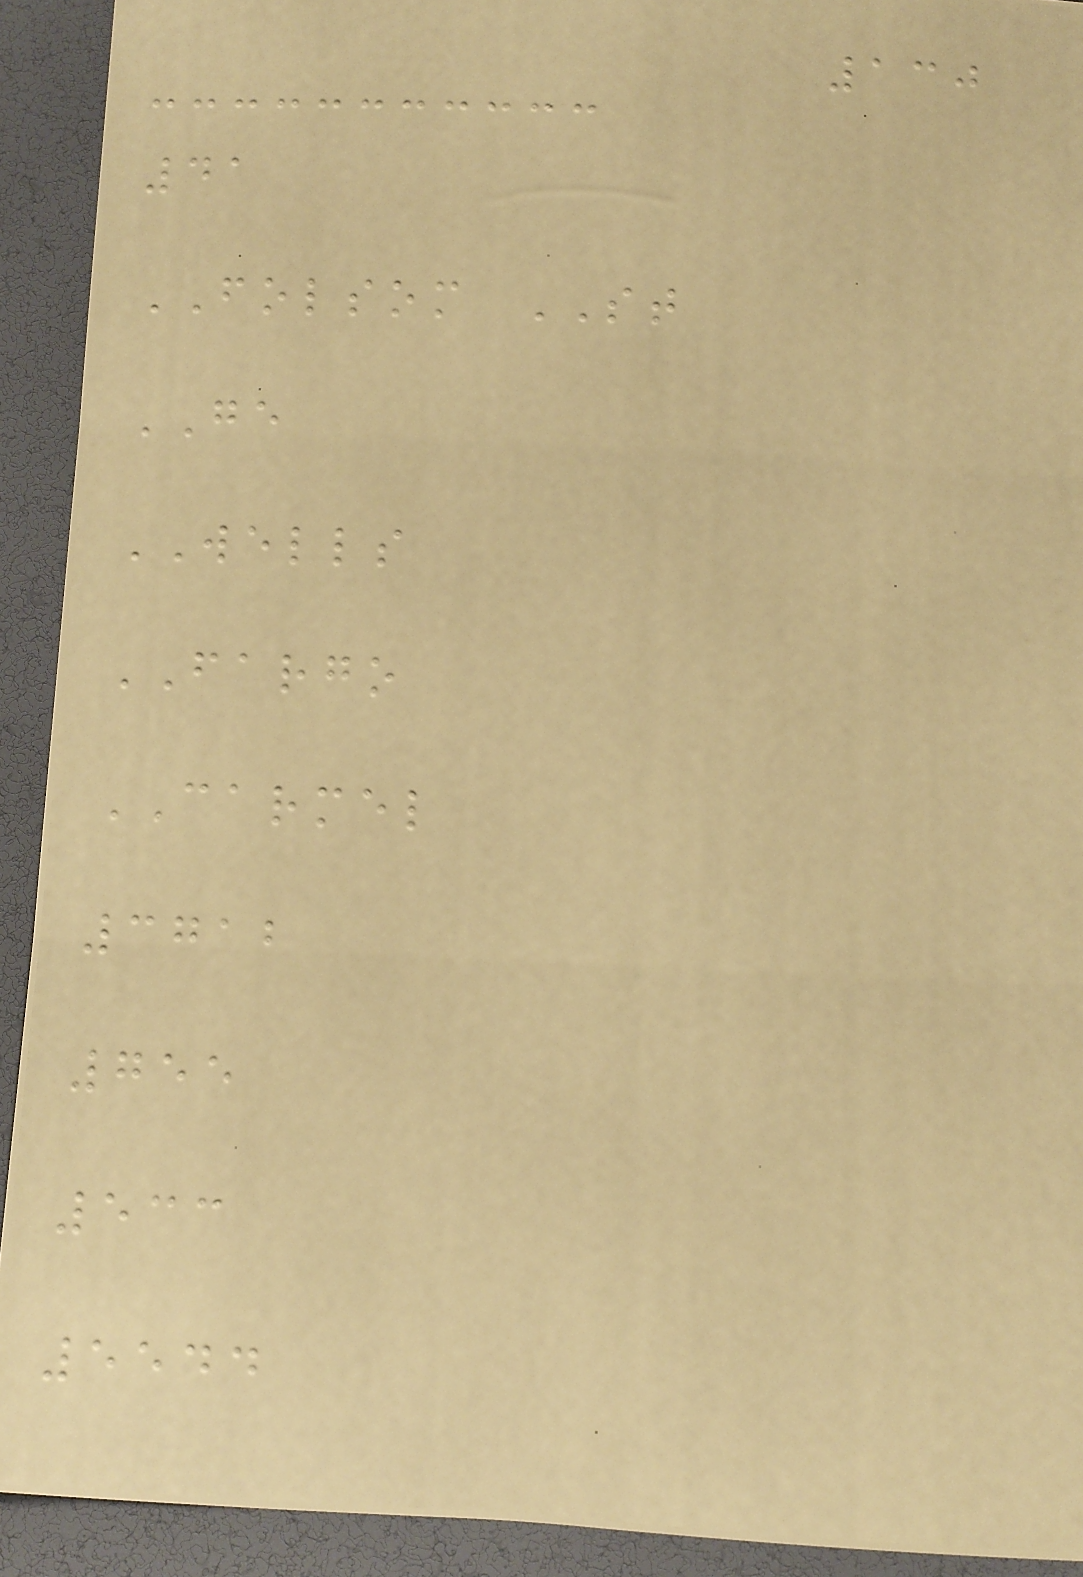130
41
FOLSOM ST
GE
WELLS
FARGO
CARMEL
3712
755
533
5544
